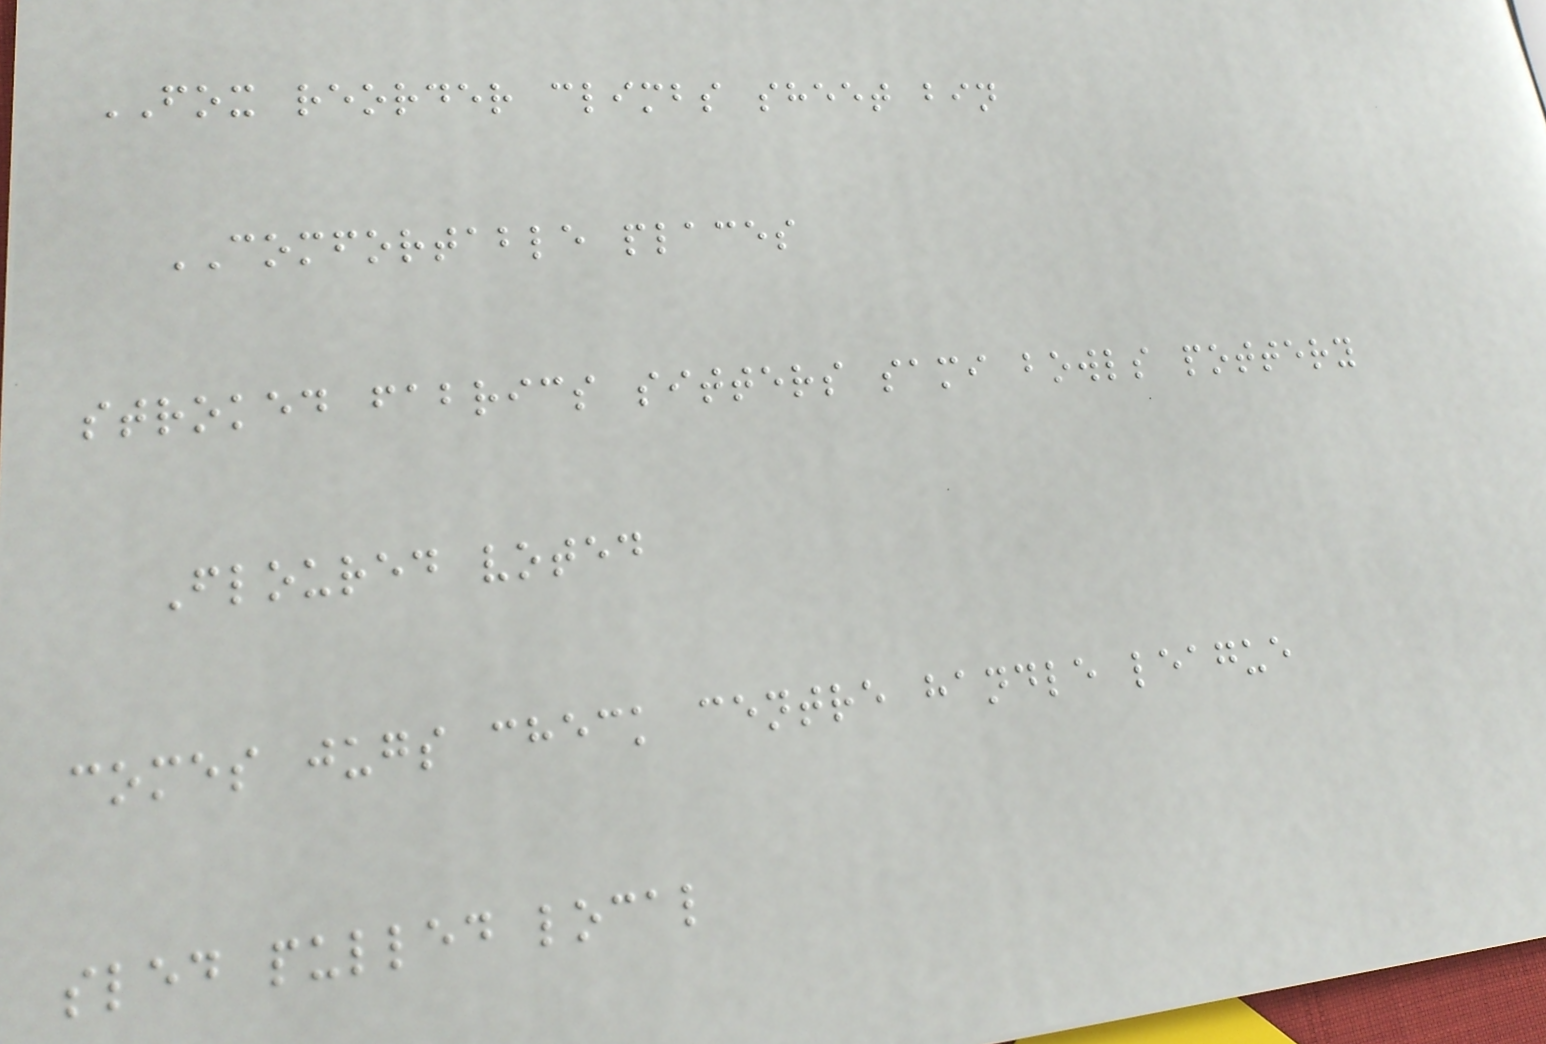FOX reorder climbs sheet bin
COMFORTABLE places
stroked fabrics sitters sami bowls pottery
Floured voted
comes jugs check centre handle league
sled pulled local
